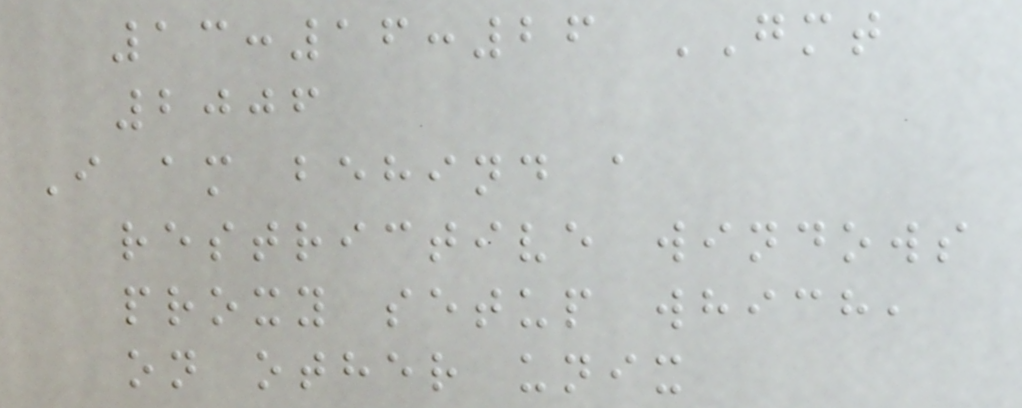13:16:26 GMT
2006
I am behind a
restrictive windows
proxy setup which,
on other unix
